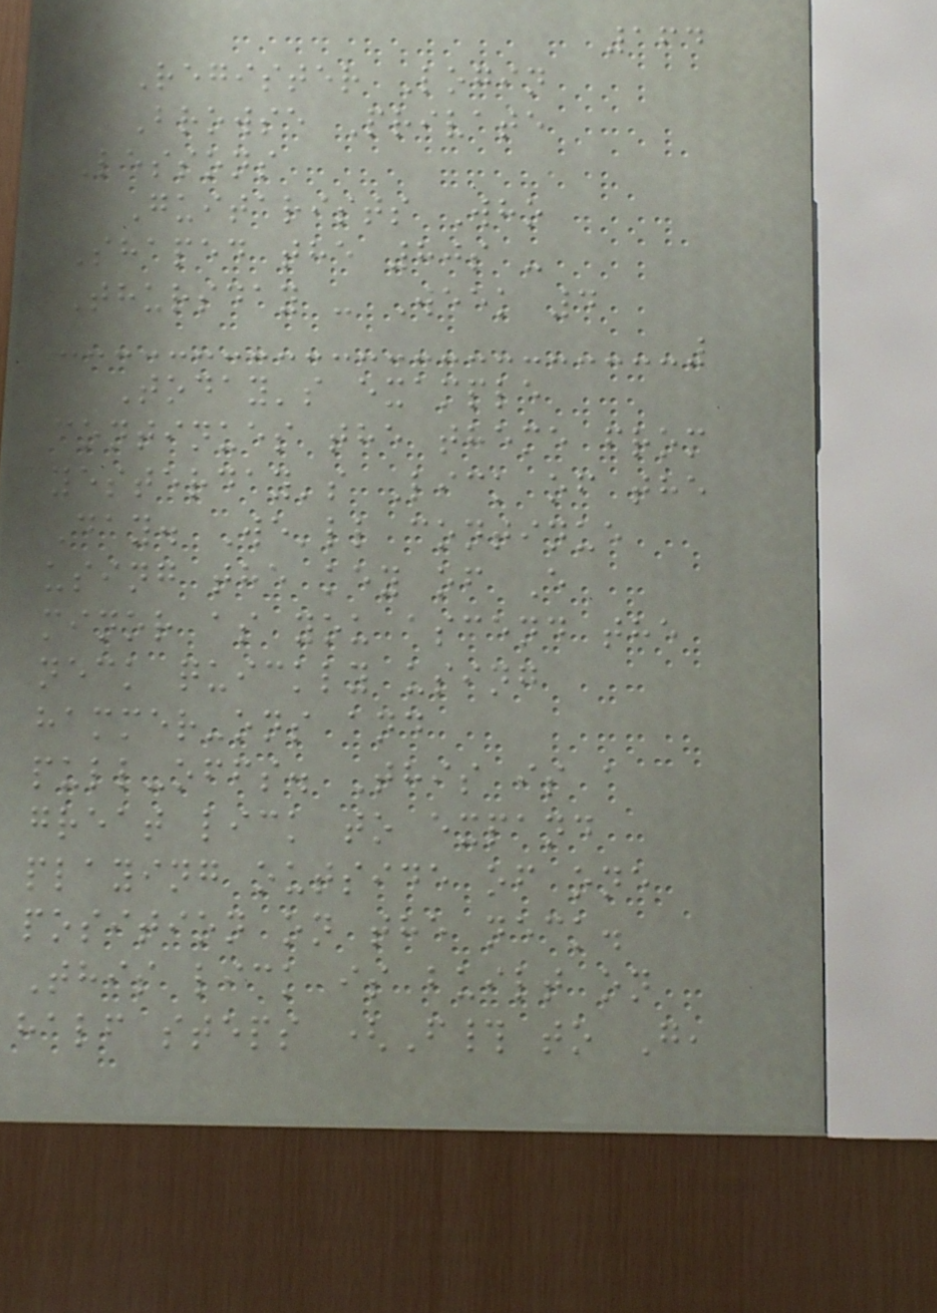164
Register Login
Browse Private
Lessons
Guitarists Who
Shaped the 80s -
Thursday - Week 4
Today's example
continues the theme from
yesterday's Lick of the
Day. We'll continue
using the key of E
minor as you ascend the
neck quickly using
hammer-ons and
pull-offs. This is a
great lick to expand
playing outside of one
position on the neck.
This lick is built on
half steps (F# to G,
